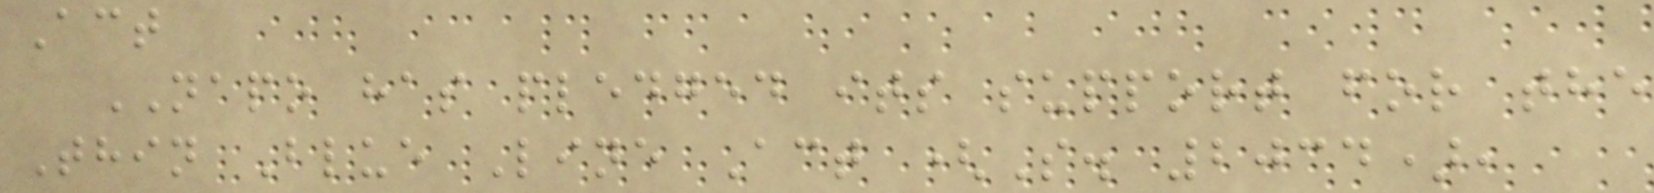Act
NAPO has pledged its support for the
Thin Blue Line Act (S. 2034),
